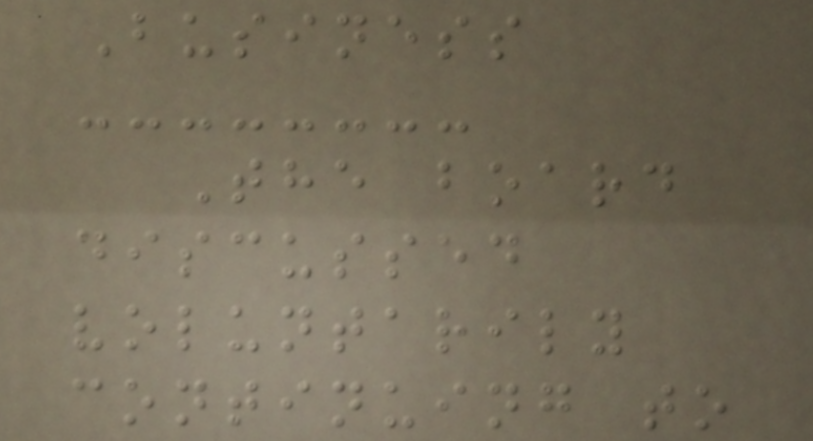Business
The board
discussed
voluntarily
continuing to
